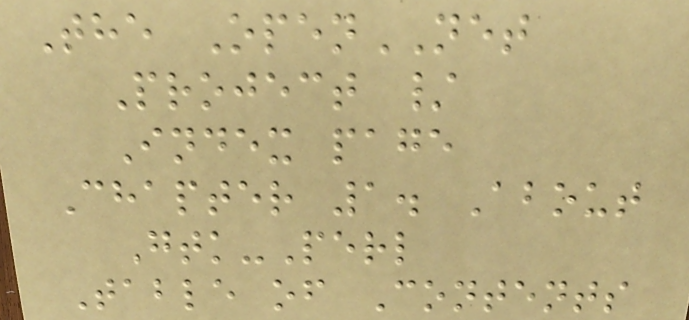The OpenNET
Project /
Index page
Chapter 1. About
Gtk-Perl
Table of Contents
